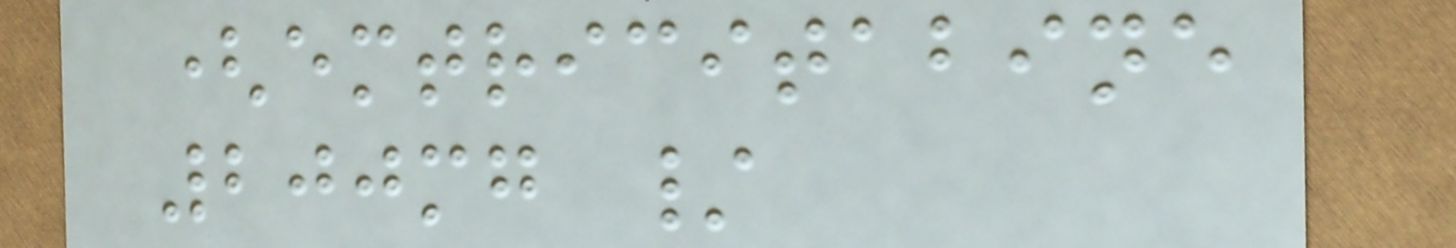(emtricitabine
200mg /
